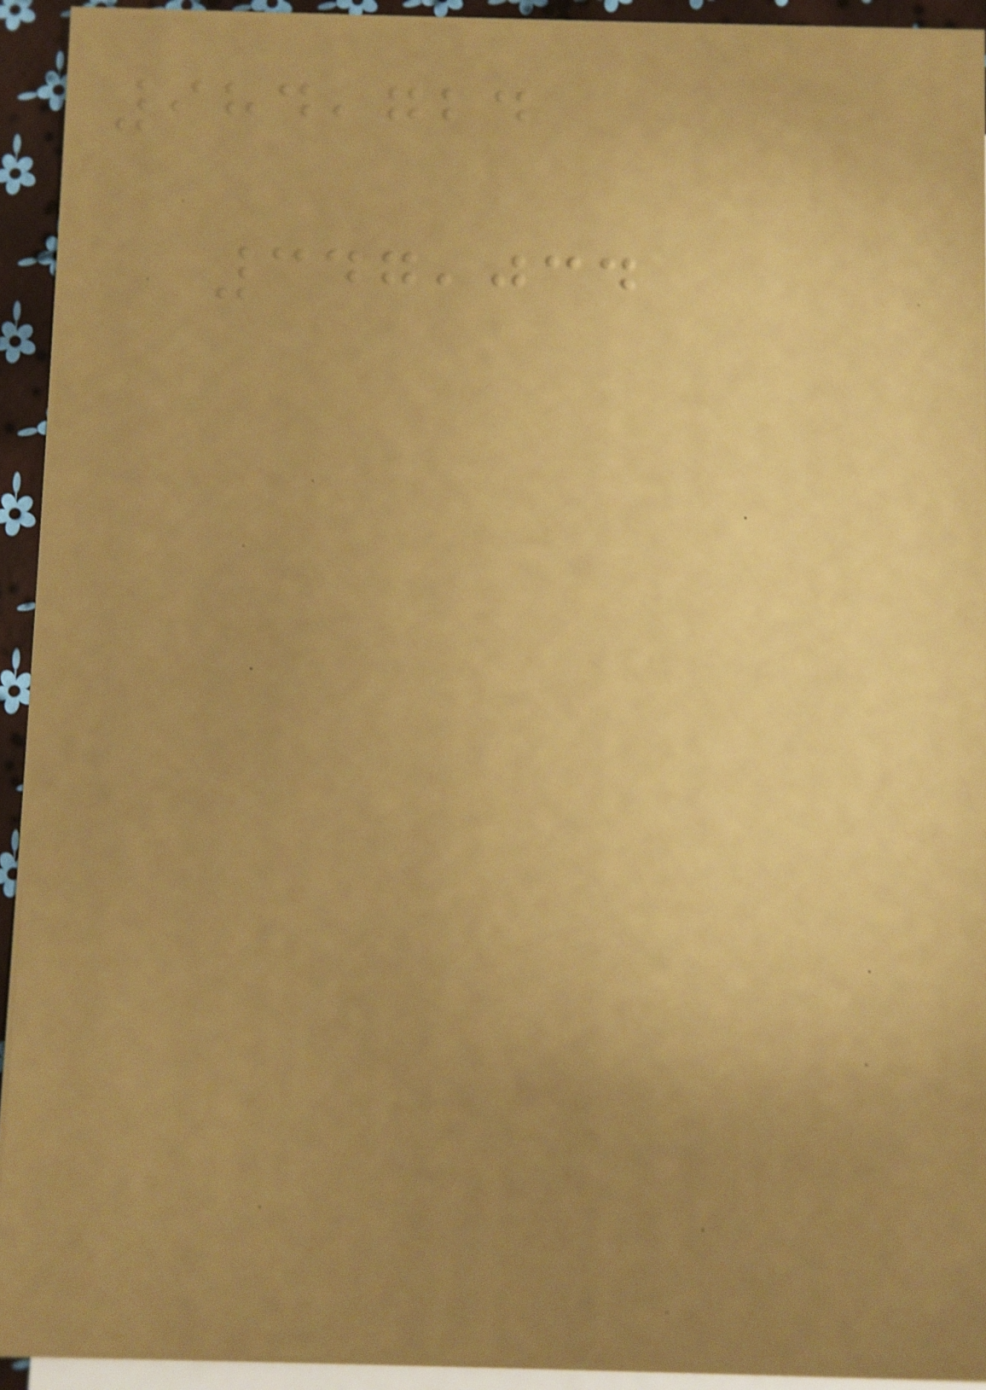984,724
347,034
